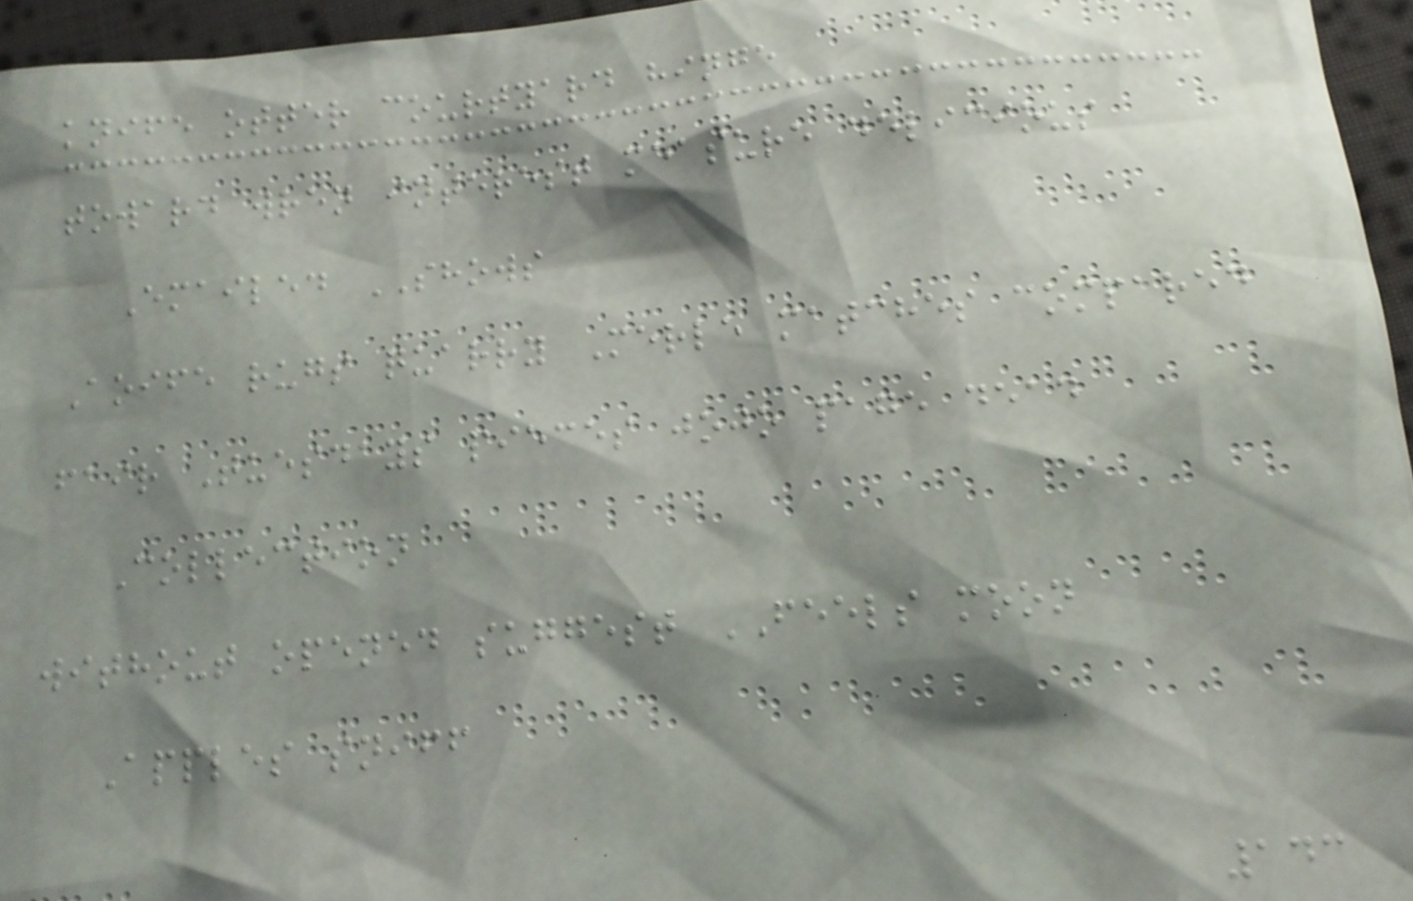knife otter courtyard hinge
toward wren interest measure delicious
Emailed SHOWS
Aoife rugs quarry Merle matches compared
fair Tuesdays pieces jojo page dead
Collection
without opened suggest FEELS moon
Apples sniff
143
